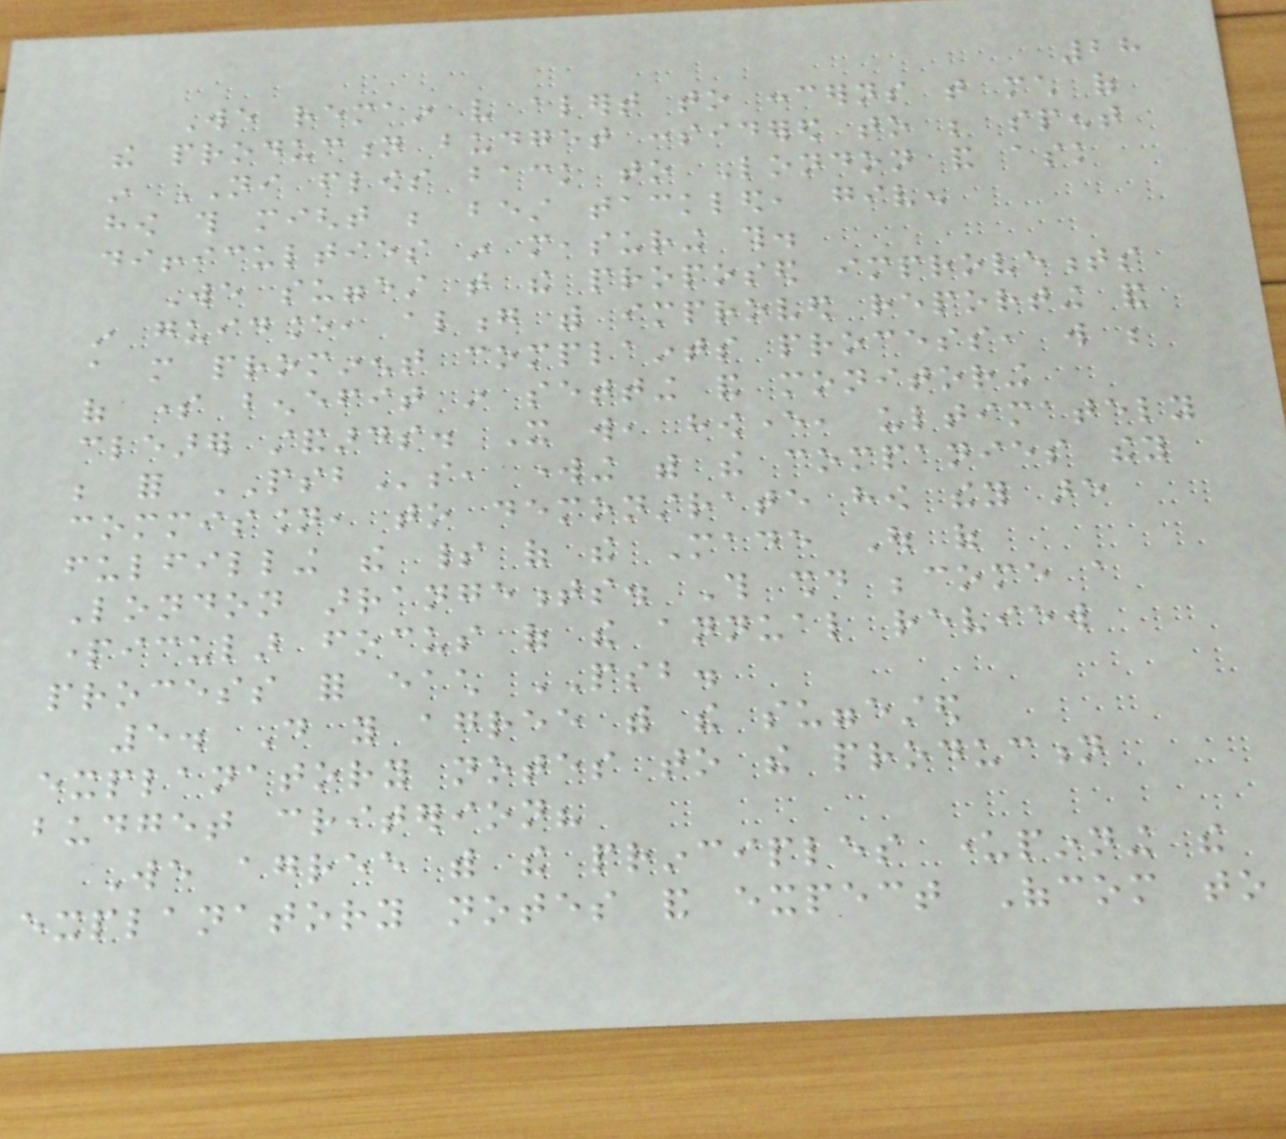28
We remain very alert to concerns that much of
the production budget considered to be spent
in NI flows back to London and ask
how this might be best tackled, given
difficulties in measuring this.
We suggest that the proposed improvements
in guidance, along with improved reporting and
a more prominent complaints process, will be
of some benefit in setting and monitoring
clearer standards. It will, however, ultimately
be for PSBs, working with the companies they
commission, to demonstrate how they are
fulfilling the spirit of the Made Out of
London arrangements. This should become a
particular focus of the annual review
process for each PSB.
5. Do you agree with the suggested
explanatory notes to the production
budget criterion?
We agree with the principles underpinning the
explanatory notes and expect Ofcom to
